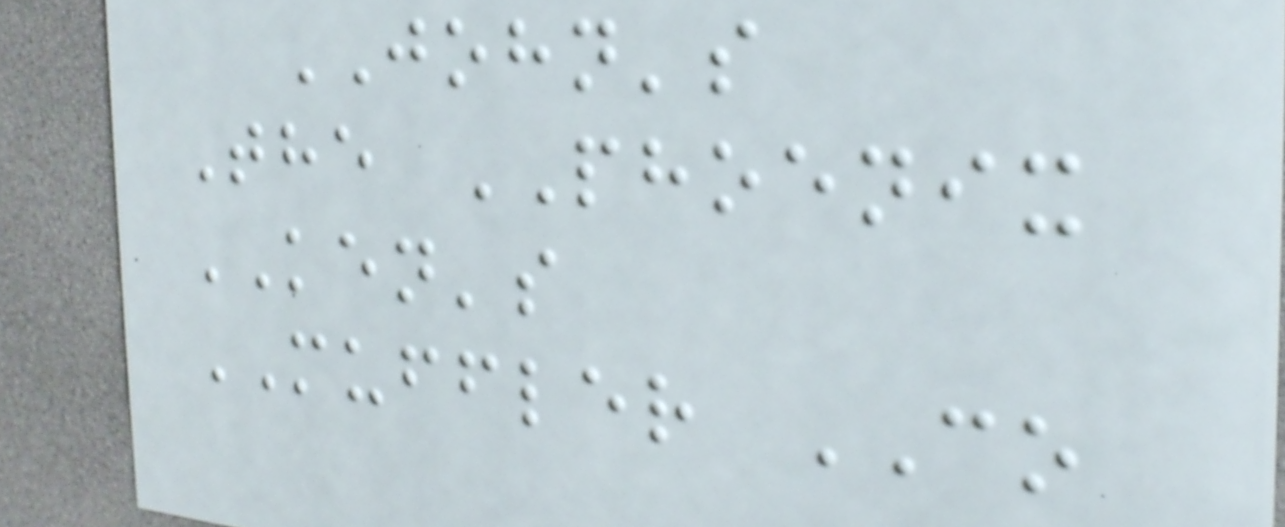JOHN's
The PHOENIX
KEN's
MUFFLER CO
